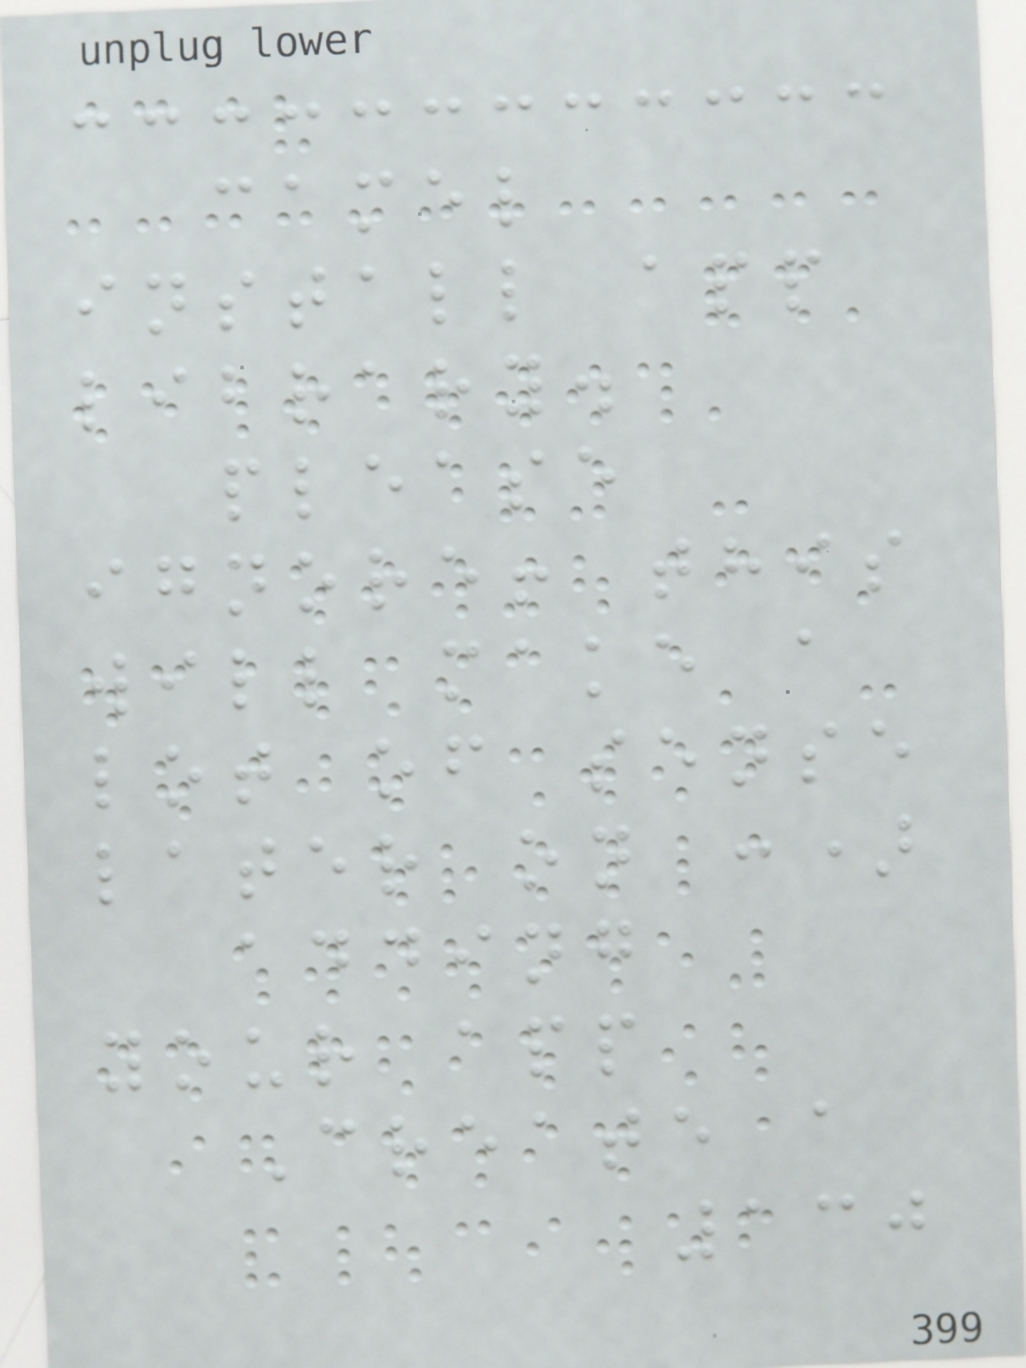camel
install app
library.
please
ignore! this
will make a
lot of sense
later on :)
adding
your app
Create a
130
